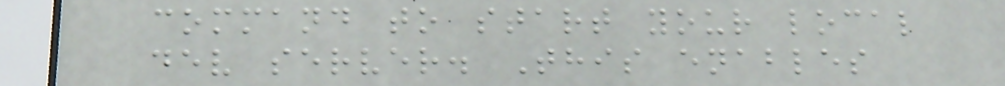command to start your local
dev server. This enables
